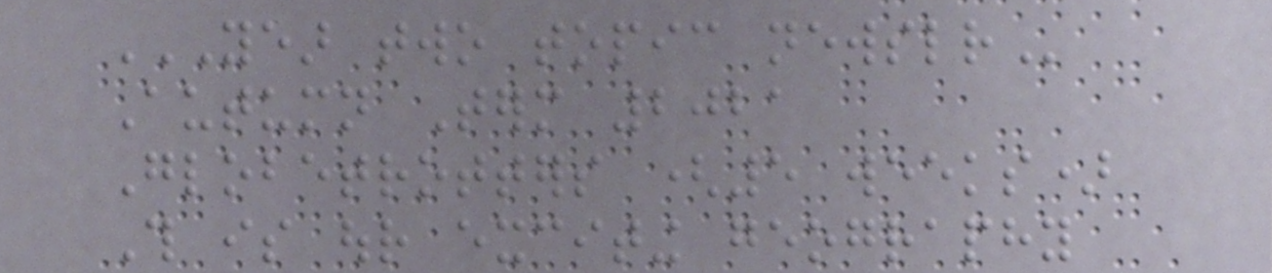YEAR TWO TOPIC NEWSLETTER
Autumn Term 2021
Globetrotters (5 weeks)
This is our exciting geography
